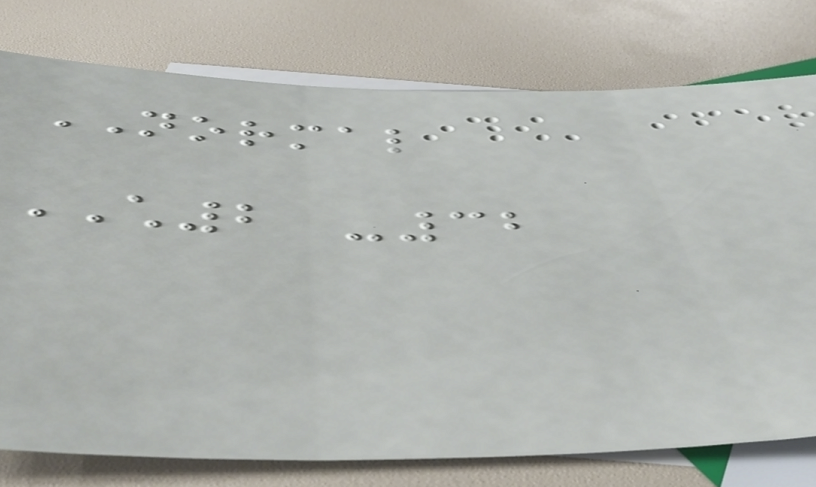NORMAL
CH2 -32
